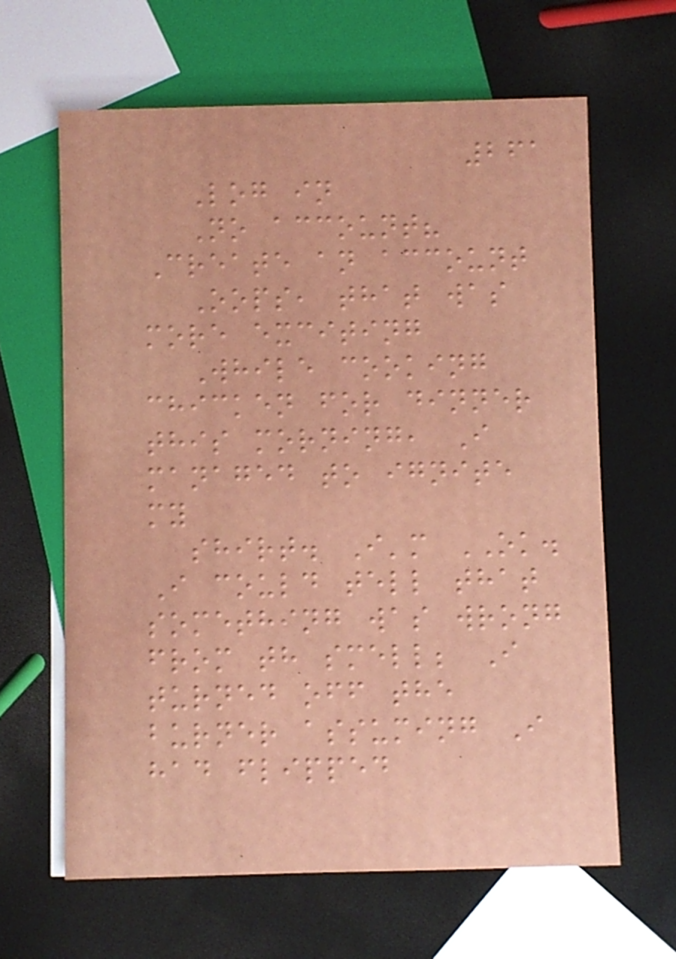261
Log in
No account?
Create an account
Oops, that was
more exciting
While cooking
chicken for dinner
this morning, I
managed to ignite
my
shirt. I'm OK.
I could tell that
something was wrong
from th smell; I
turned off the
burner assuming I
had flipped
